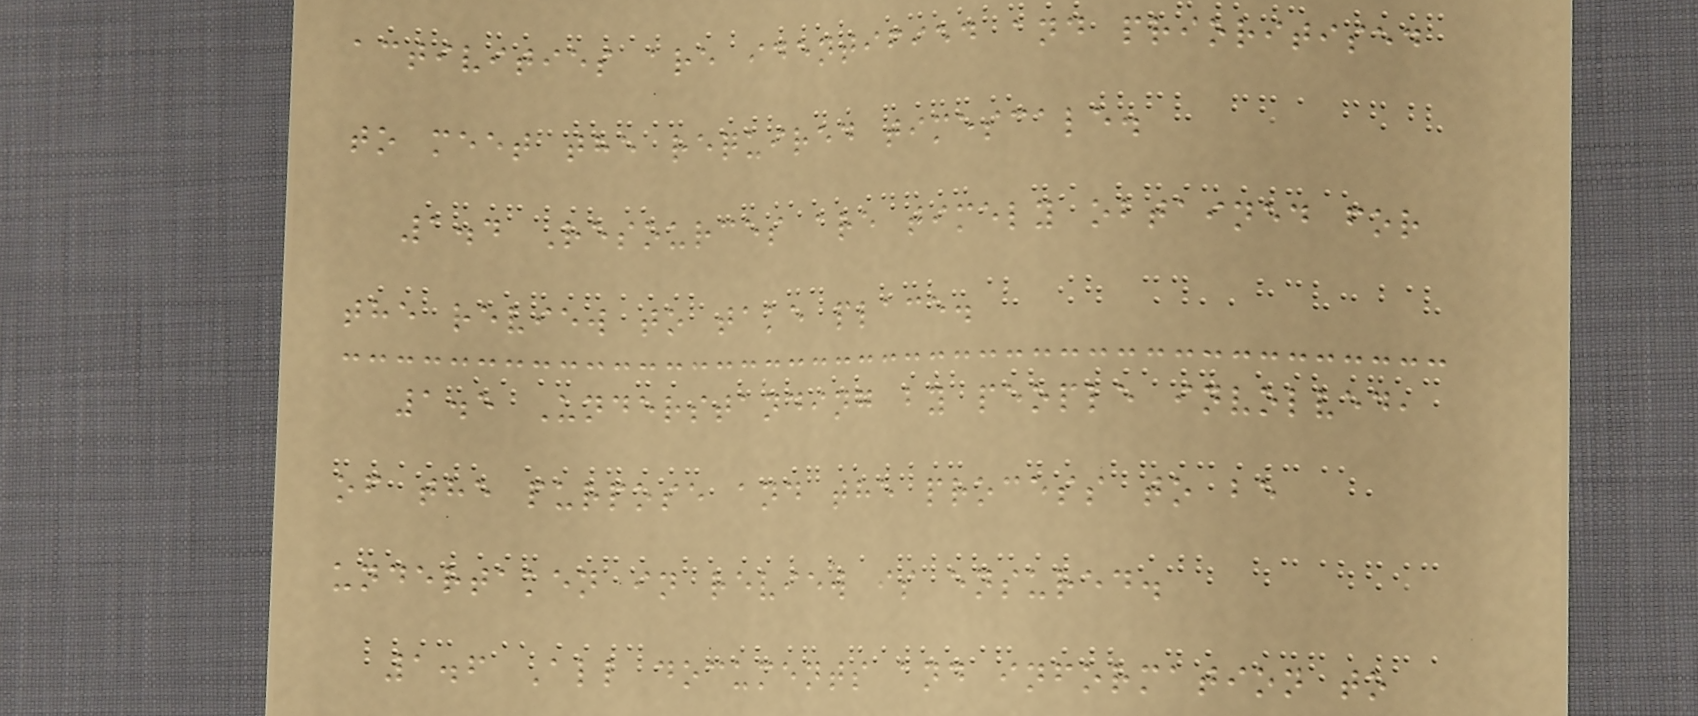activities are identified and prioritised
to meet the required timescale.
1.4 Resources are timely obtained for
the review to take place.
1.5 Understanding by people involved,
of the purpose and the process to be
undertaken in review is ensured.
1.6 All documents and information to
